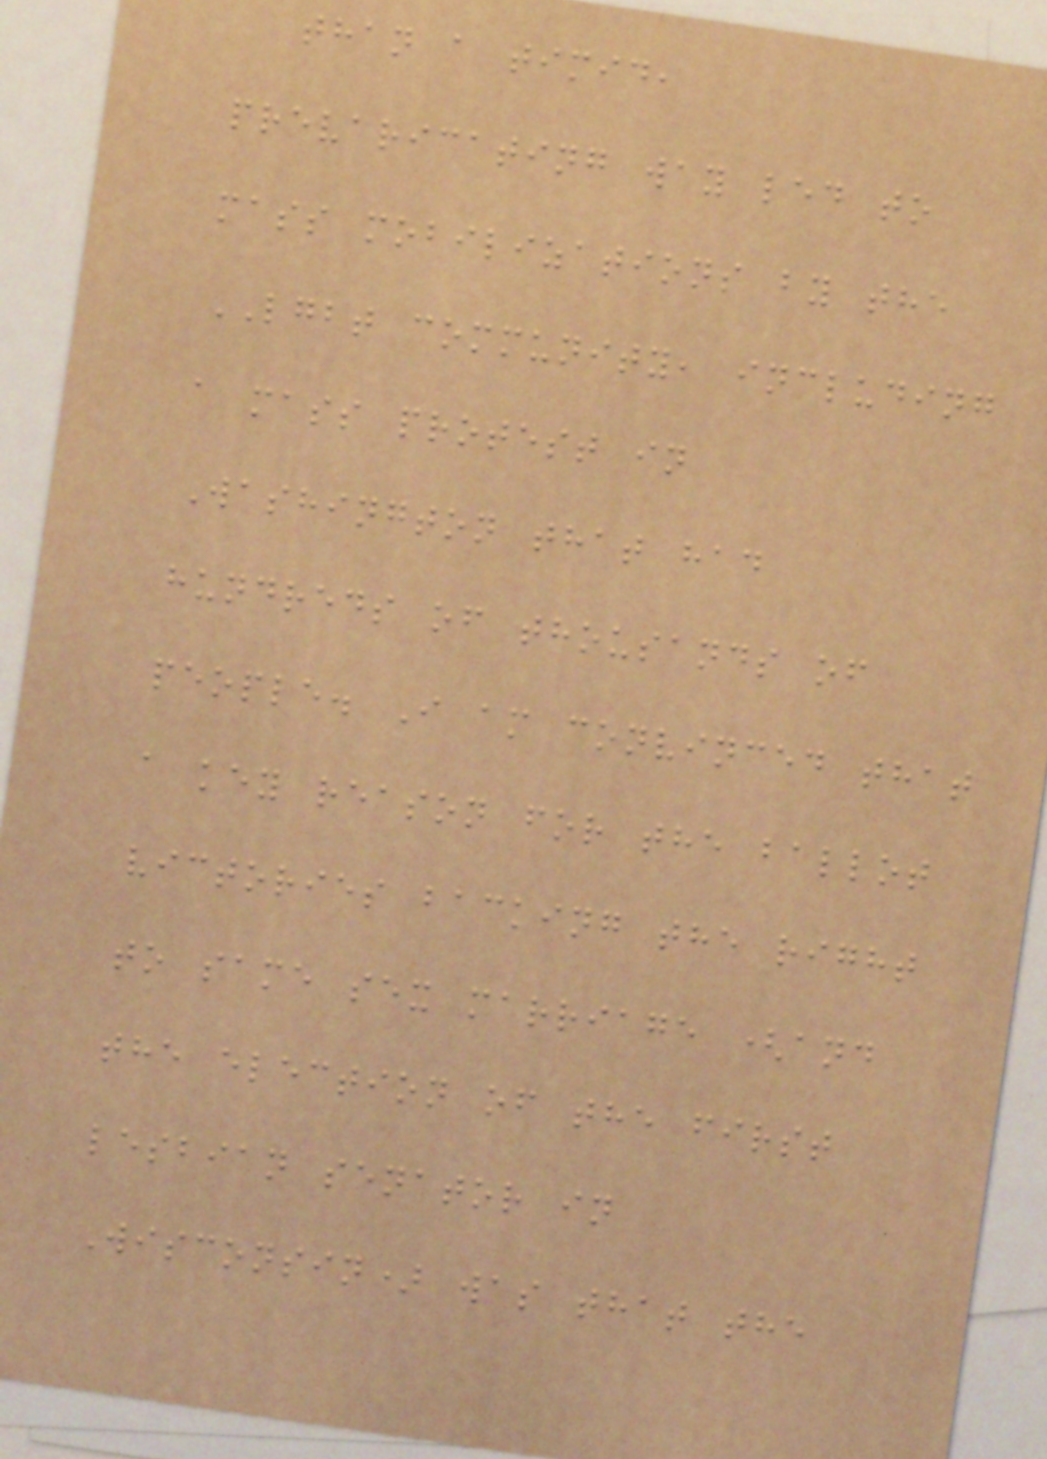than a timid,
prevaricating way led to
mass mobilizations by the
LGBT community, including
a mass protest in
Washington that had
hundreds of thousands of
people. I am convinced that
a key reason for the ballot
victories backing the right
to same sex marriage (and
the election of the first
lesbian senator in
Wisconsin) was that the
